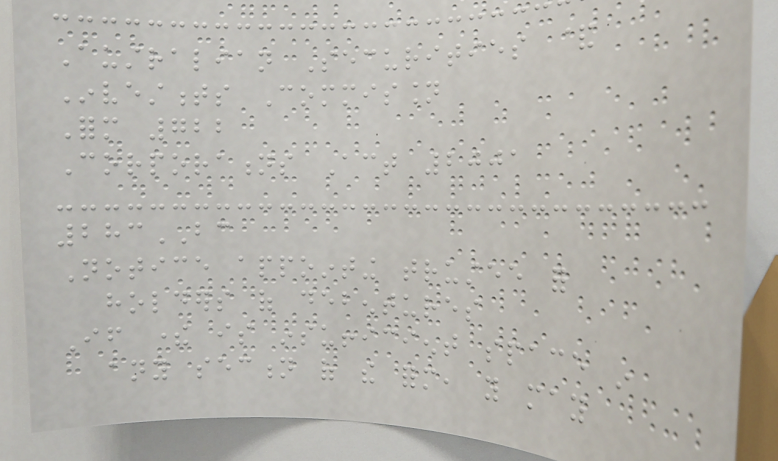Australian Securities &
Investments Commission
Form 722
Corporations Act 2001
283BC
Notice appointing trustee for
holders of debentures
If there is insufficient space in
any section of the form, you may
